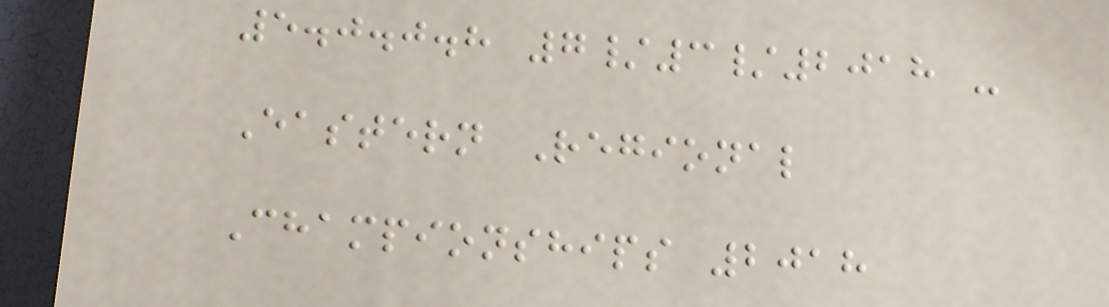5.0.0.8 7/3/2018 -
Eastern Regional
Championships 2018
